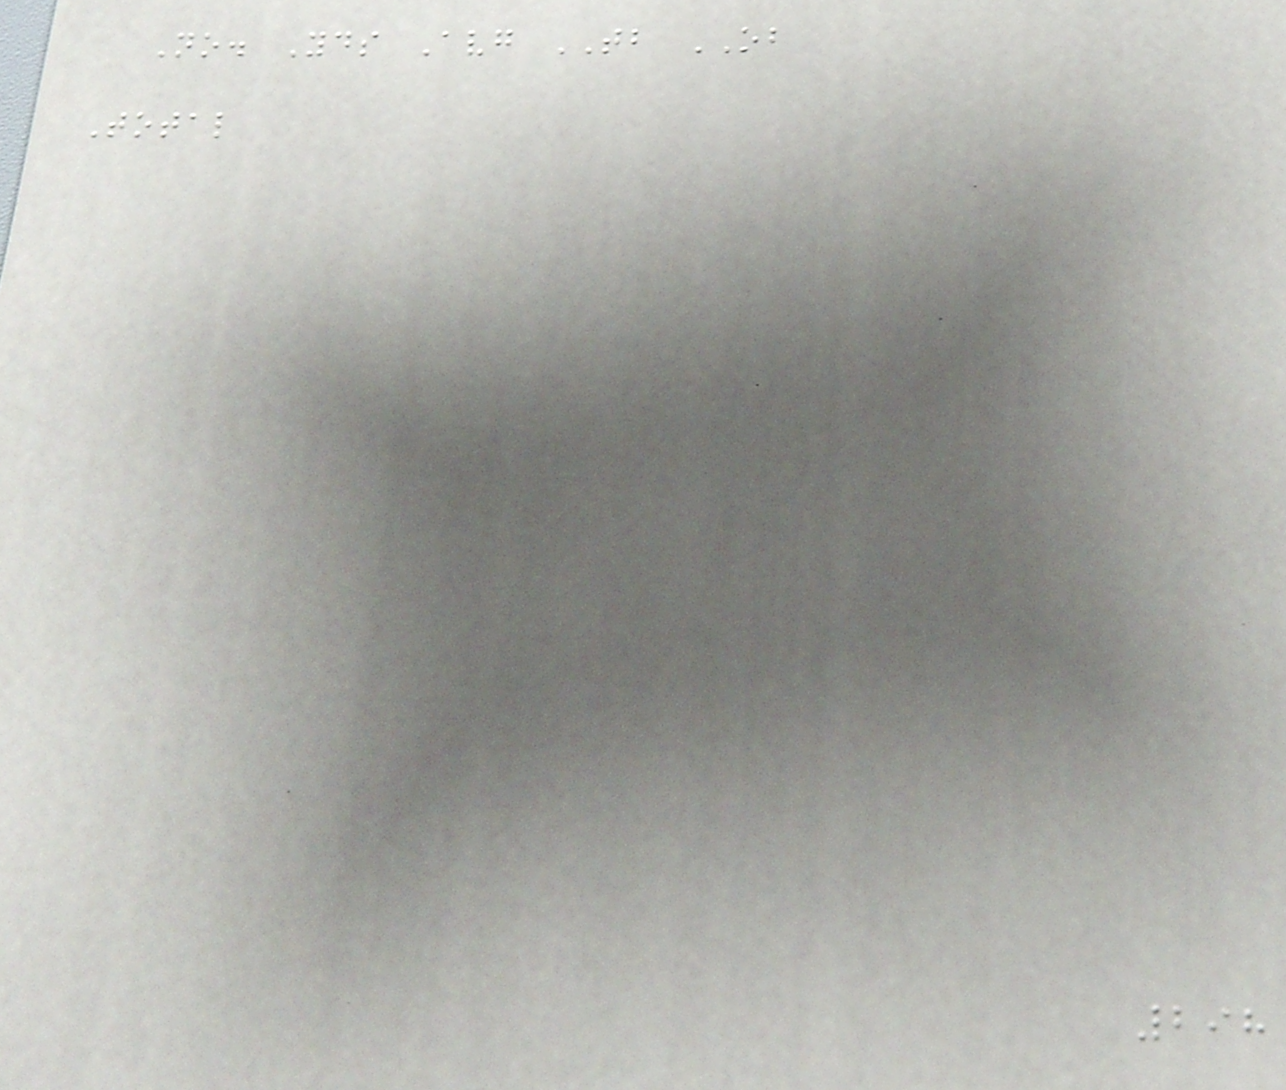No. Yds Avg TB OB
Total
298
